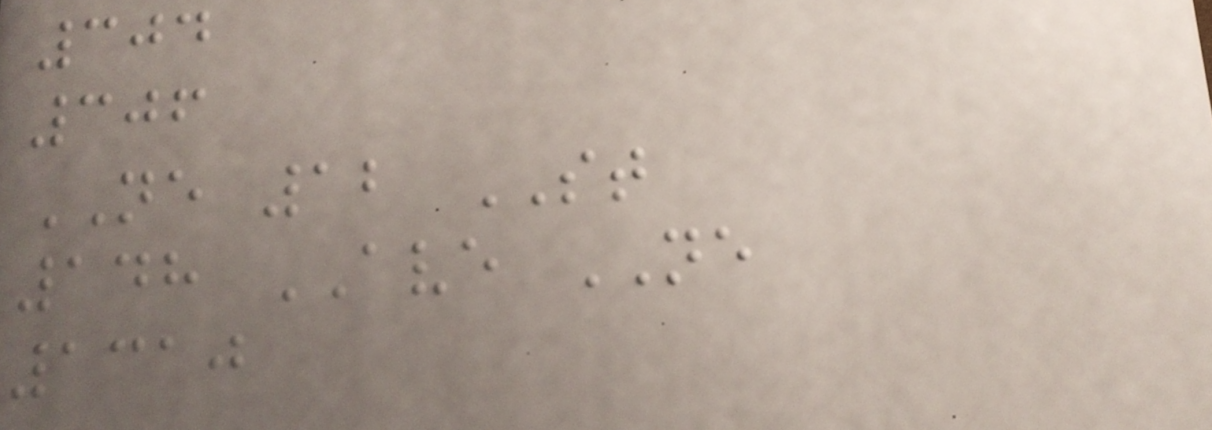304
306
NE 12 ST
148 AVE NE
1310
